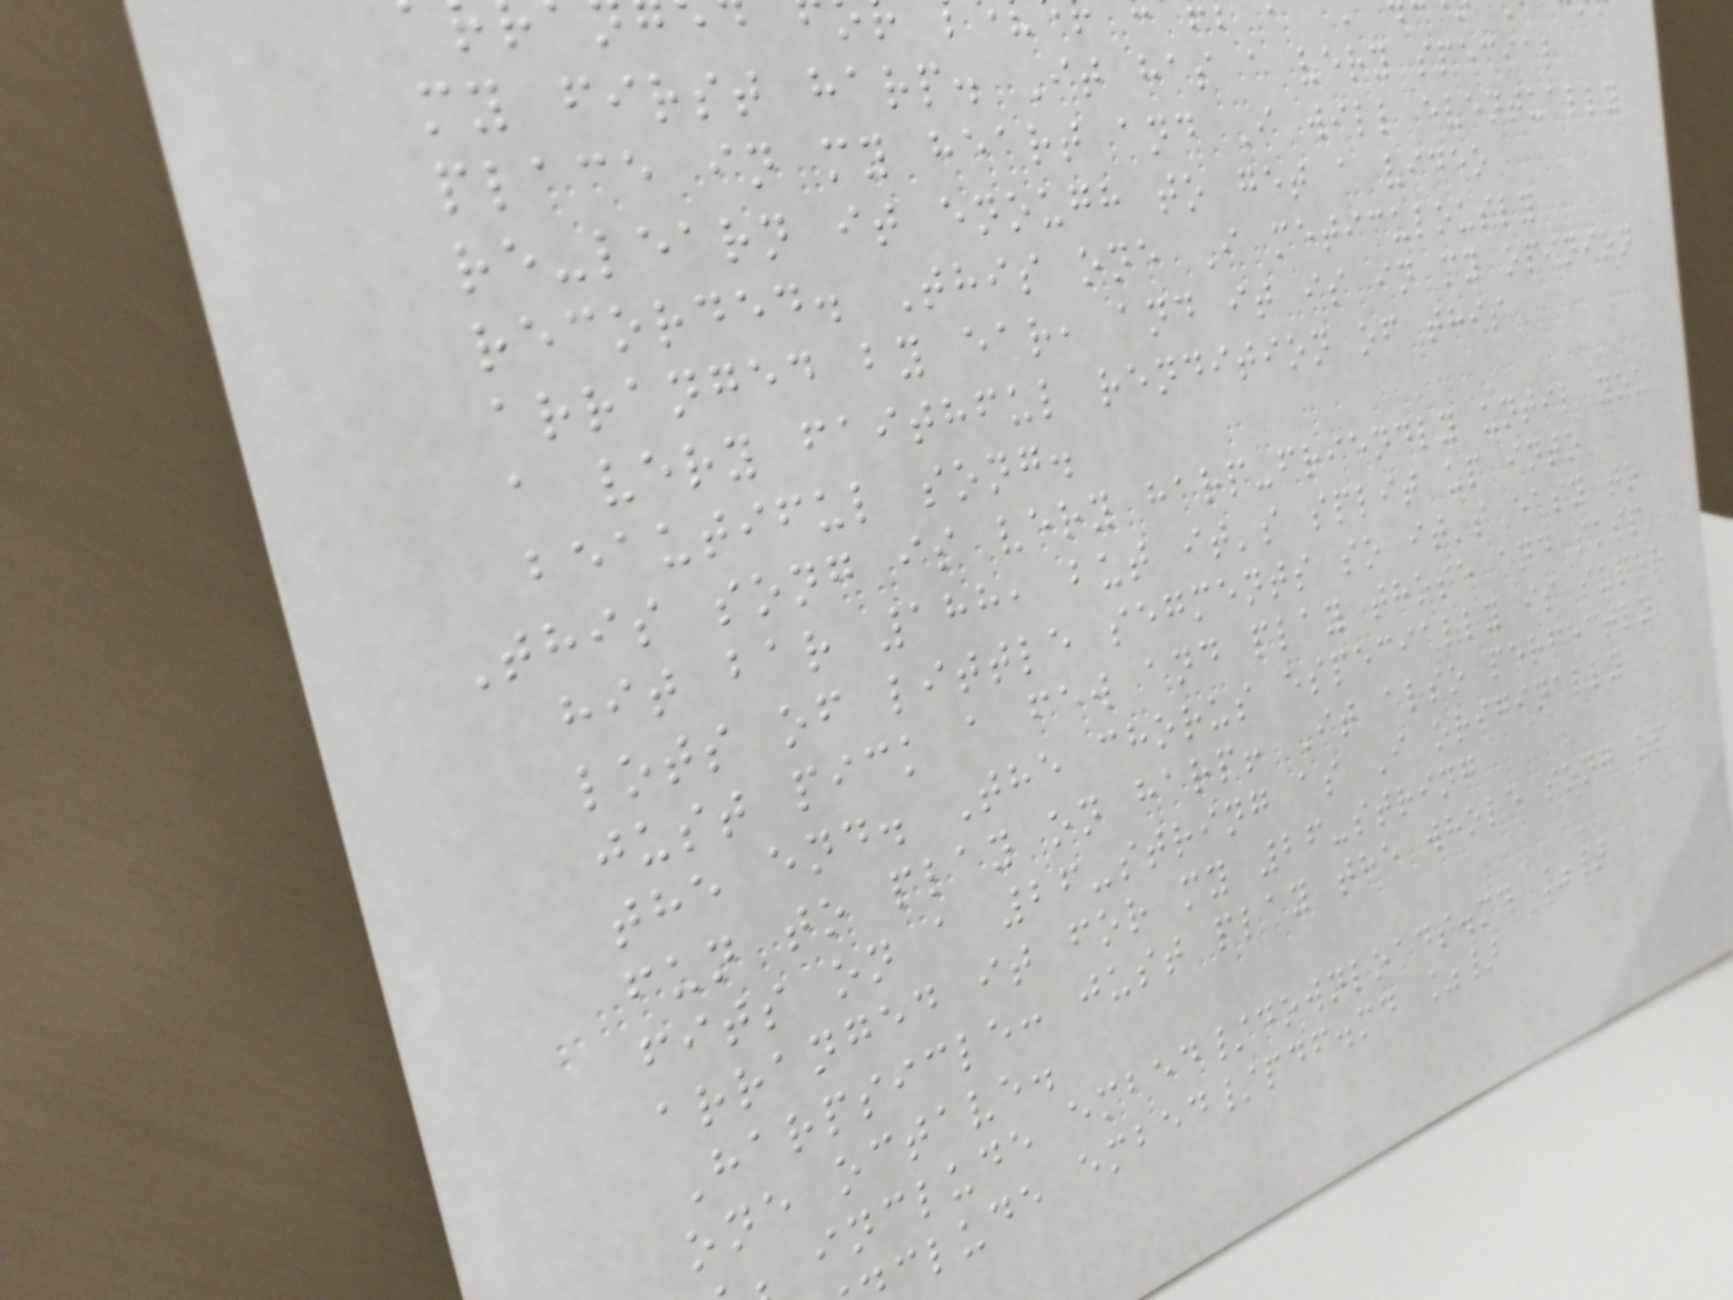my first harp. It has a very special
place in my heart and I will eventually
re-learn it enough to get a video
recorded. This one I meticulously
arranged by ear, and it is in my opinion
a very faithful rendition of this
beautiful song.
This song is very harp-friendly until you
hit bar 188, but it's split up into
lots of little segments so it's easy to
just pick a few and play those and skip
the end. The chorus especially is super
fun to play on harp! It also perfectly
fits on a 26-string as I originally
arranged it for my 26-string
Harpsicle: just play the whole song up
one octave.
include embed/downloads.md %}
clude embed/pdf.md %}
